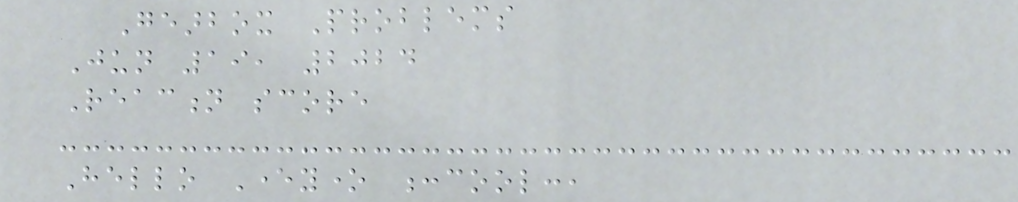Gearbox Problems
Jun 19, 2024
Reaction score
Hello Everyone :cool:,
